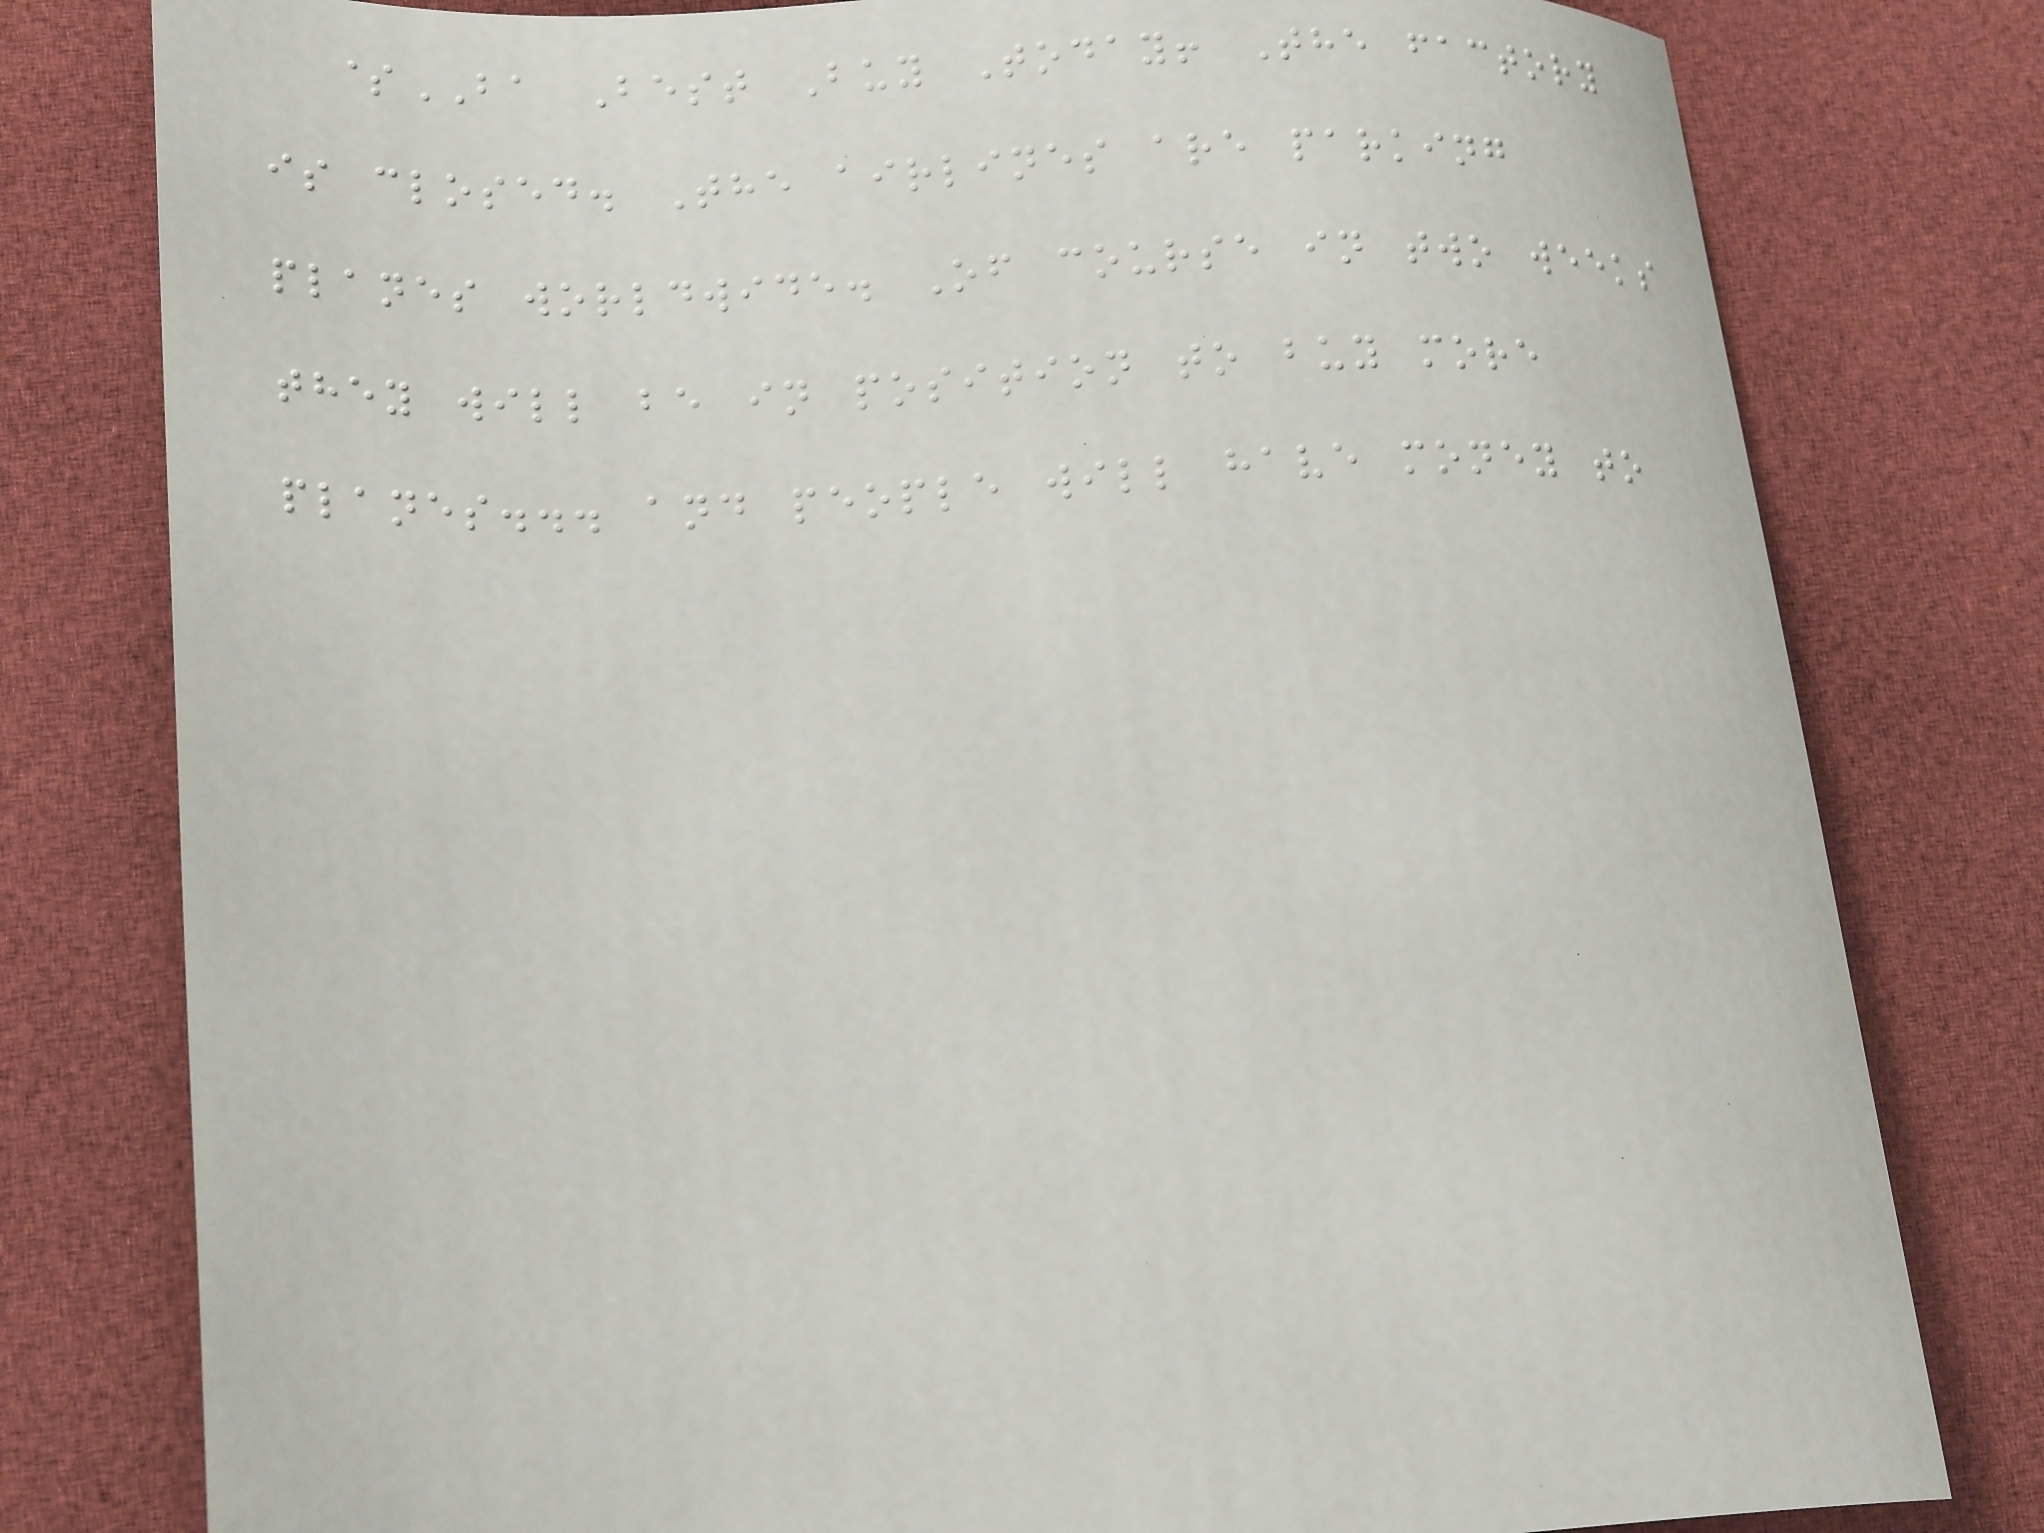$BA Best Buy Today! The factory
is closed. The airlines are parking
planes worldwide. Of course in two weeks
they will be in position to buy more
planes... and people will have money to
